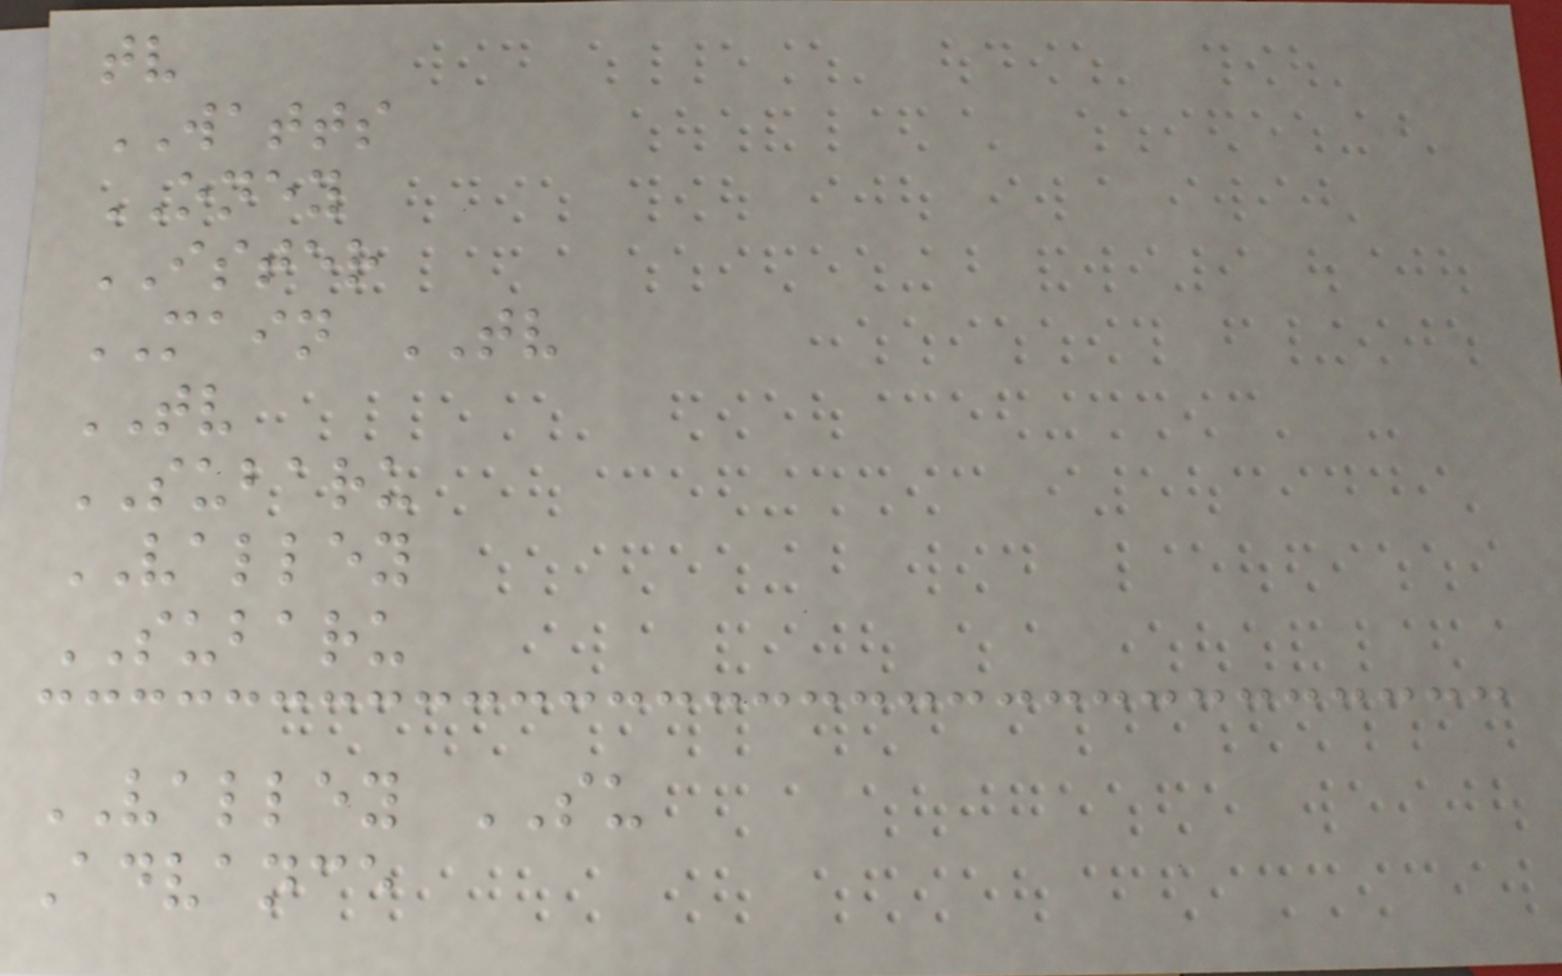tv
WATTS
ONEY
ISTER
MAIN TV
TV
SUBARU
VALLEY
SUBARU
VALLEY SU
Advance
